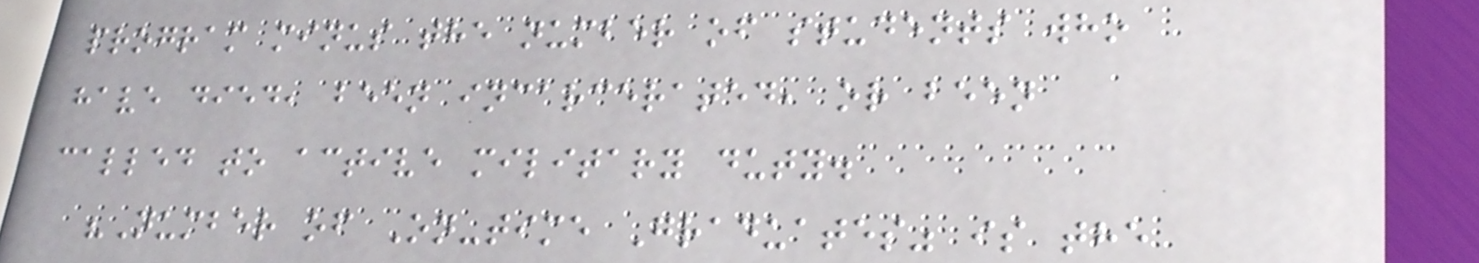program minus the number of students who
have died, been incarcerated, or been
called to active military duty.
"Number of On-time Graduates" is the
